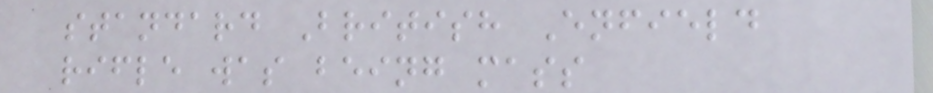standard British Enfield
rifle was being mass
